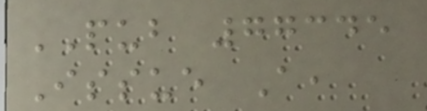PUB 77345
Issue A,
